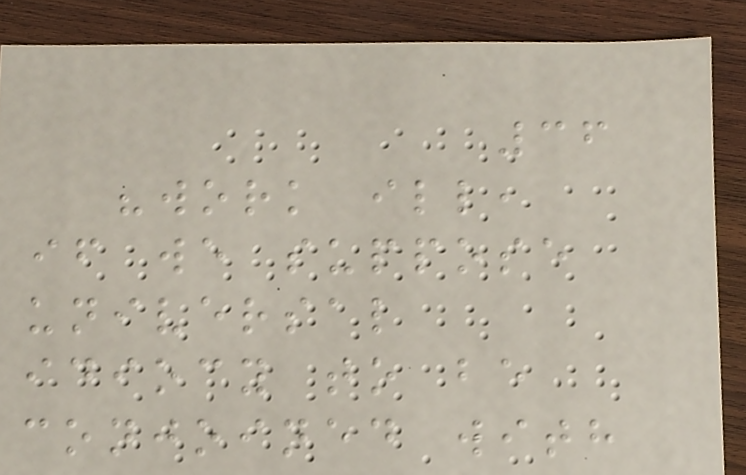36
"work ill,
if we suppose
universal
idiocy to be
conjoined with
